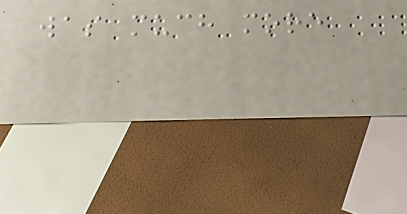was much more
